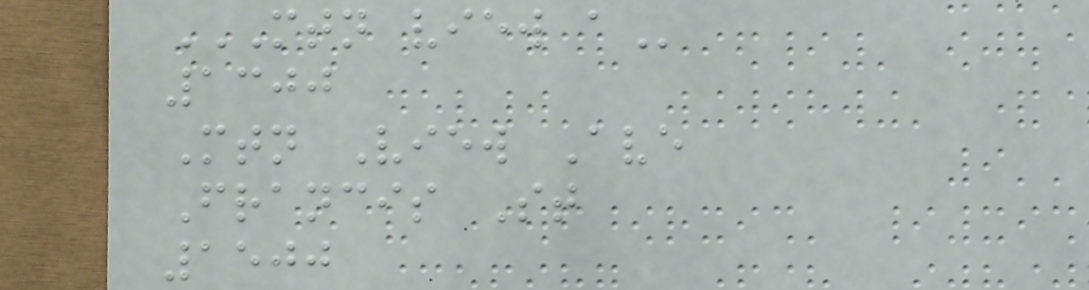MTN VIEW A
1300
Mtn View Ave
Francis St
1500
